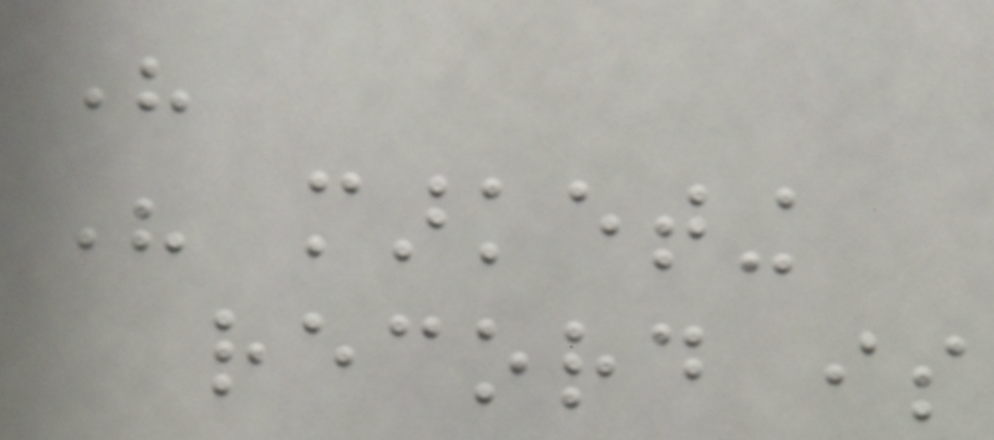His
His marketing
record is
